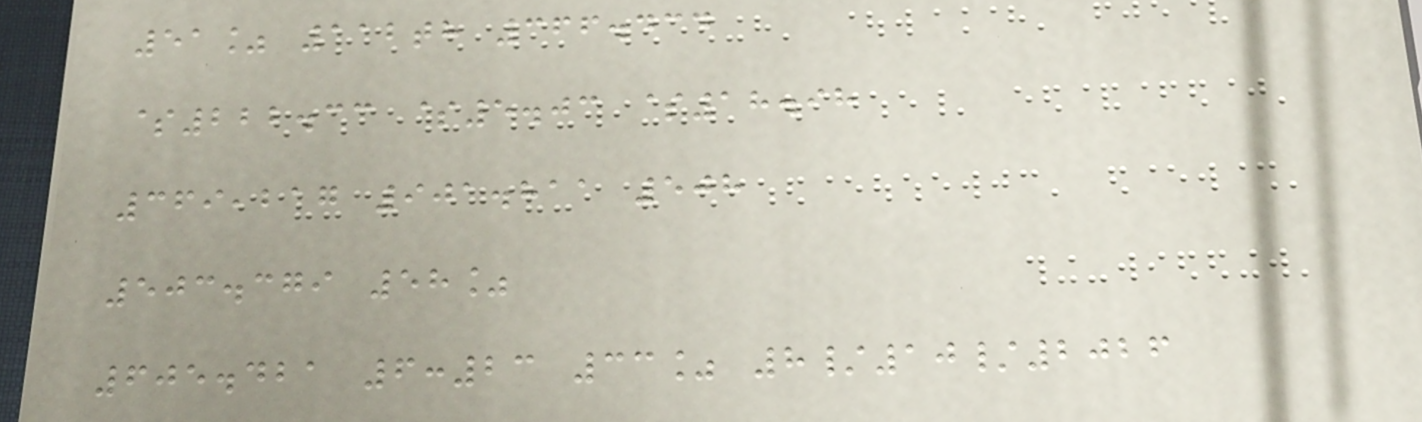51% 112th 366.434
$222.33 $5.03 $18.98
369,217 901.811 508
503.379 58%
605.421 6:23 33% 8/10/2026
